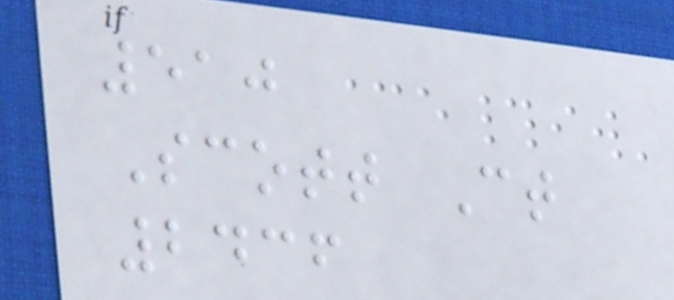510
Scott Ct
2436
